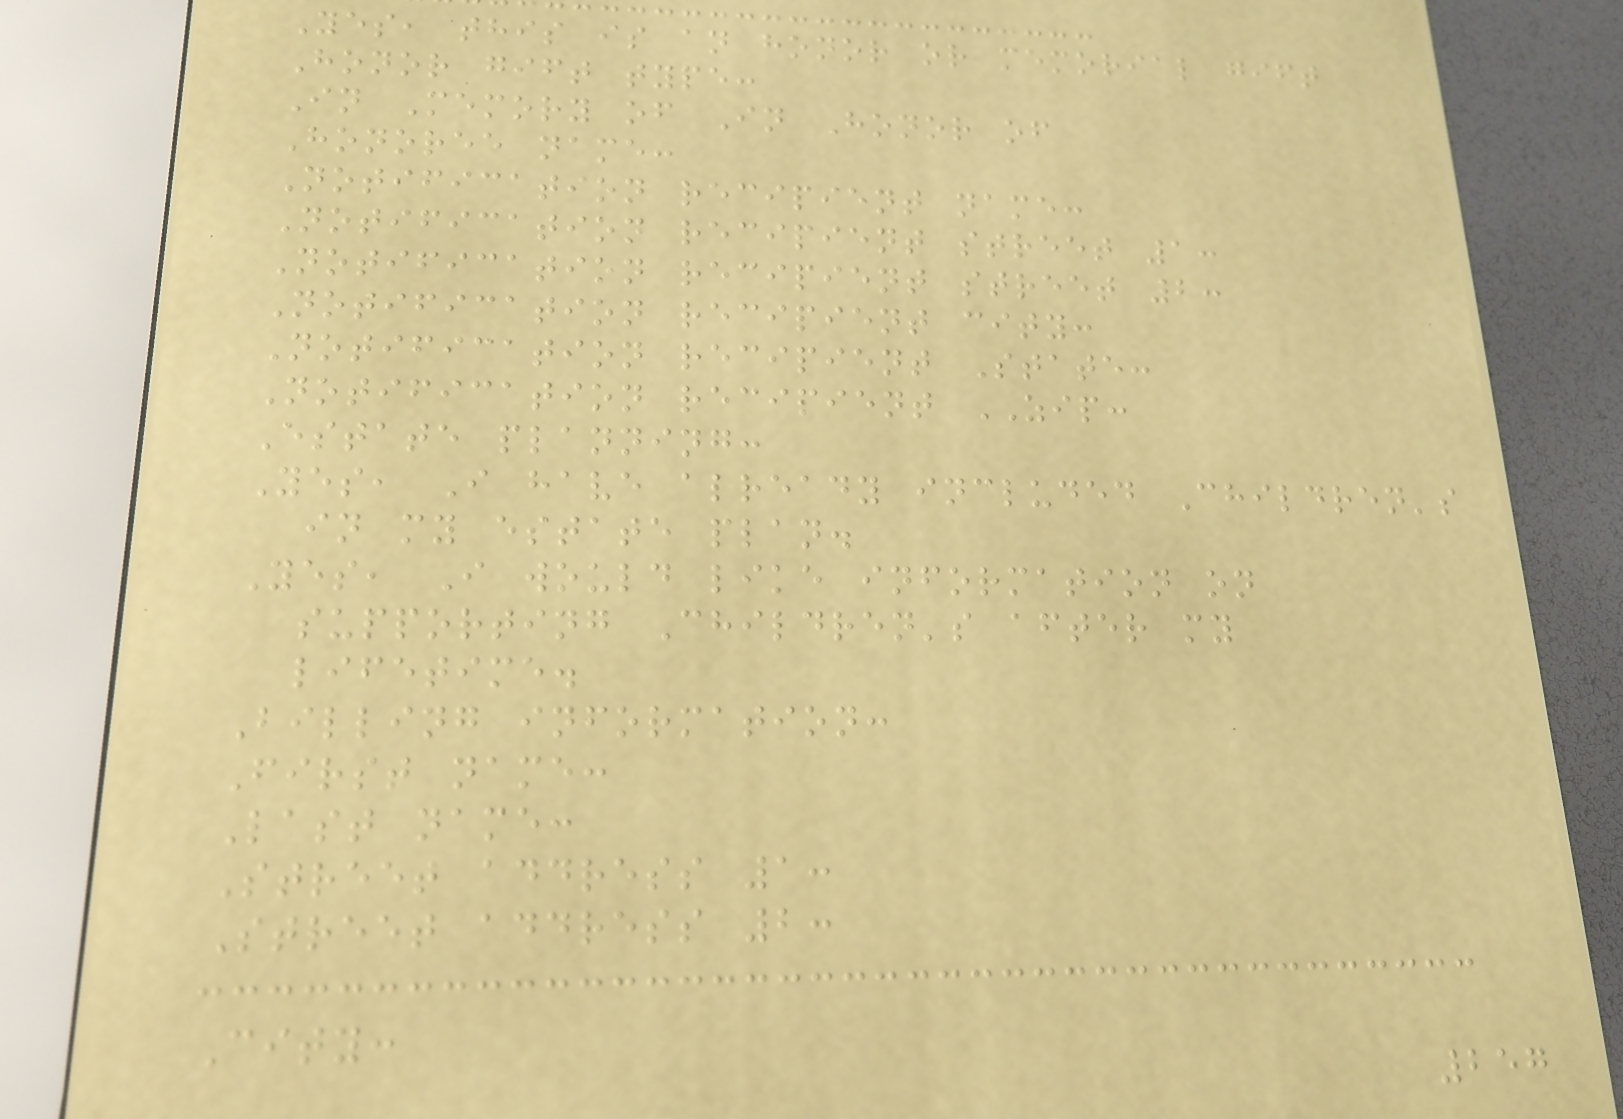Yes, this is an honor or memorial gift
Honor gift type:
In Memory of In Honor of
Honoree name:
Notification recipient name:
Notification recipient street 1:
Notification recipient street 2:
Notification recipient city:
Notification recipient State:
Notification recipient ZIP:
Estate planning:
Yes, I have already included Children's
in my estate plan.
Yes, I would like information on
supporting Children's after my
lifetime.
Billing information:
First name:
Last name:
Street address 1:
Street address 2:
City:
257
